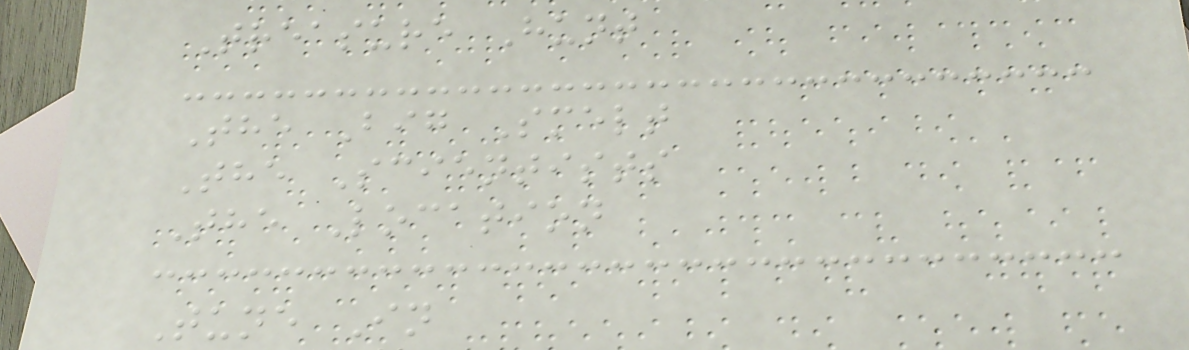Treasure Hunt
The Big Smelt
The Scientists
The Location
Tune In
